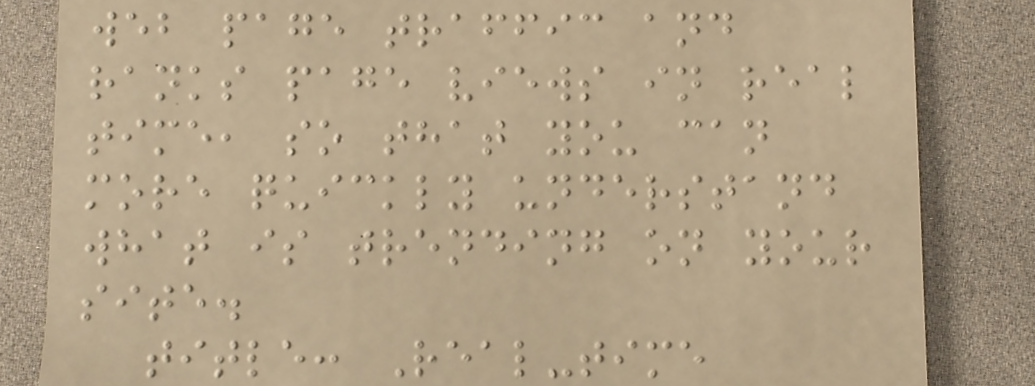web page traffic and
ranks page views in real
time, so that you can
more quickly understand
what is trending on your
site.
title: Real-time
